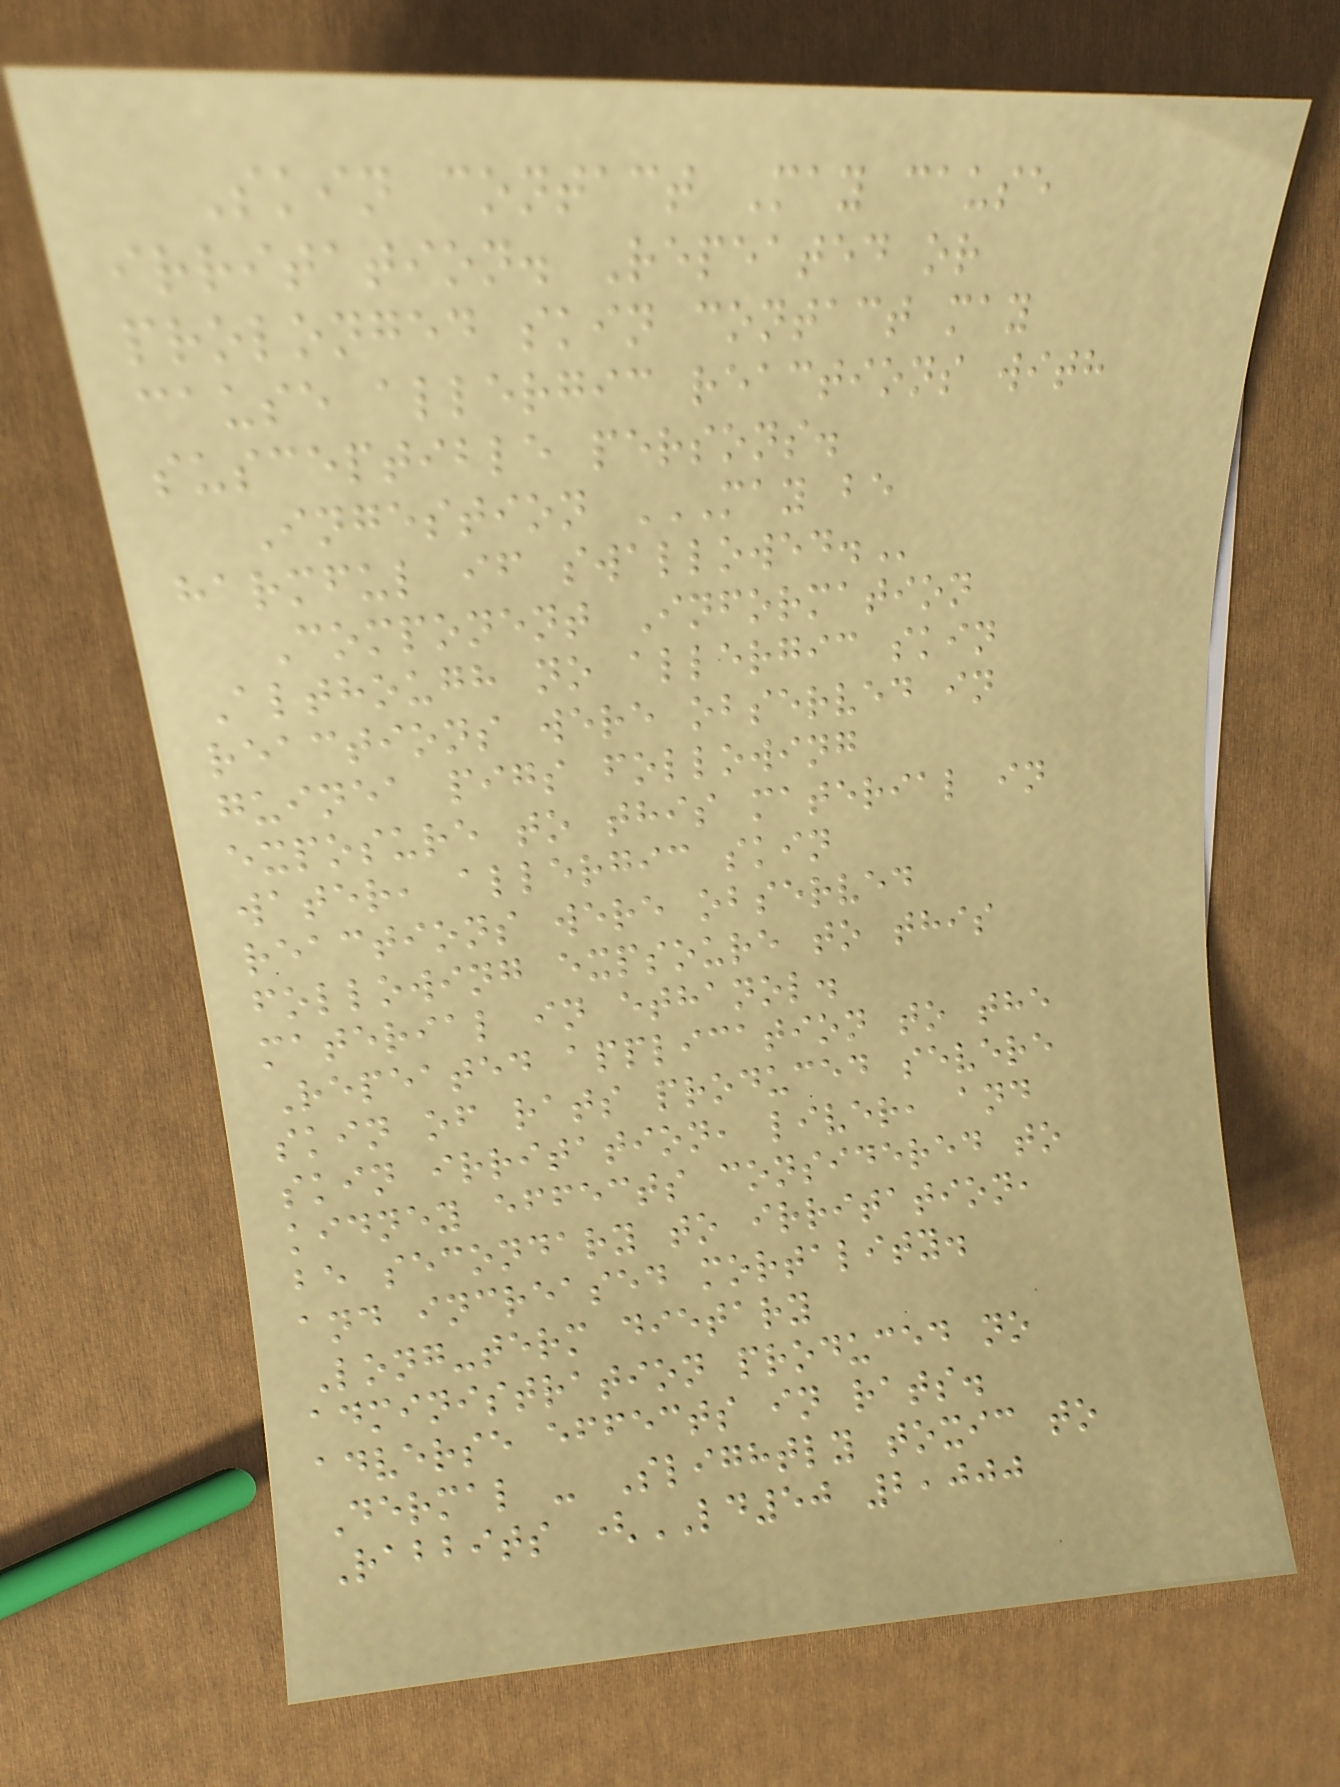Skin contact May cause
irritation. Repeated or
prolonged skin contact may
cause allergic reactions with
susceptible persons.
Ingestion MAY BE
HARMFUL IF SWALLOWED.
Component Information
Although no allergic skin
reactions were observed in
guinea pigs following
exposure to this material in
water, allergic skin
reactions were observed
following expsoure to this
material in ethanol.
Repeated application to the
skin of rats produced severe
skin irritation, liver, and
kidney effects considered to
be secondary to irritation,
and increased mortality.
Long-term dietary
administration produced no
adverse effects in rats.
Dermal - Slightly toxic to
Rabbits (LD50 2,000
